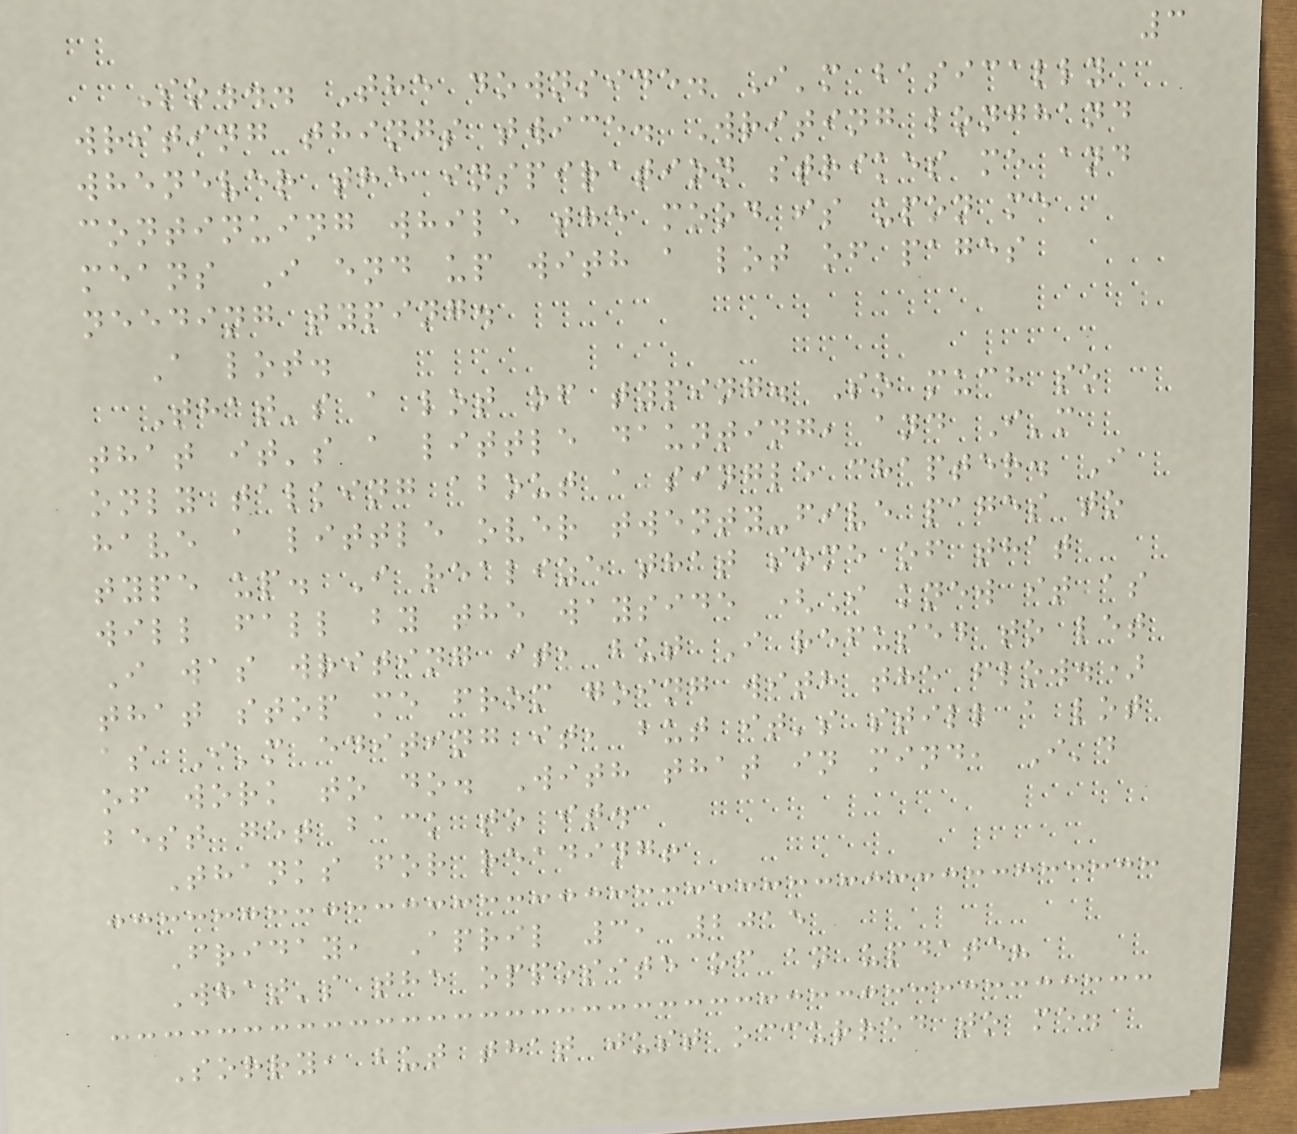3
So... The downside. I'm basically
writing things twice. Writing longhand
whenever the inspiration strikes me and
continuing while the mood is upon me
means I end up with a lot of pages
needing typing.
A lot.
That's a lot of typing. So much so
that it's a little daunting, and I'm
only talking about a single chapter. I
have a little over twenty-five pages to
type up. I realize that some of that
will fall by the wayside (I knew it as
I was writing it, but I refused to let
that stop me from going with the flow.)
as I'm editing it, but it's still a lot
of work to do. With that in mind, I'd
best get back to it.
Thanks for reading!
Friday, April 3, 2015
What's the opposite of an update?
Sorry, but that just occurred to me.
